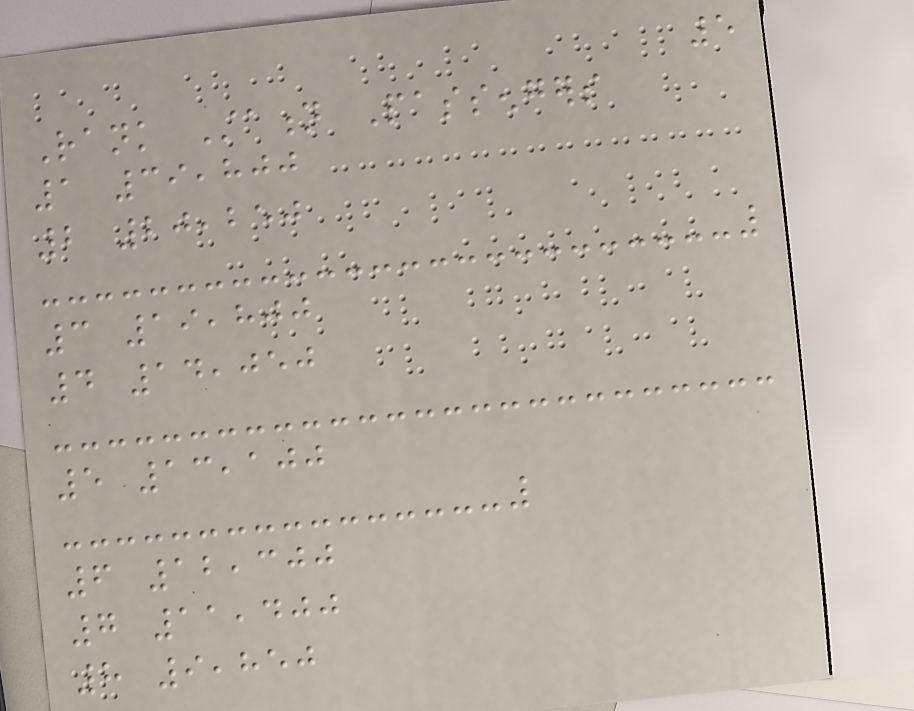5
Rank Station Passengers
1 39,800
2 20,250
3 19,800
4 14,050
5 13,100
6 12,300
7 11,400
8 9,850
